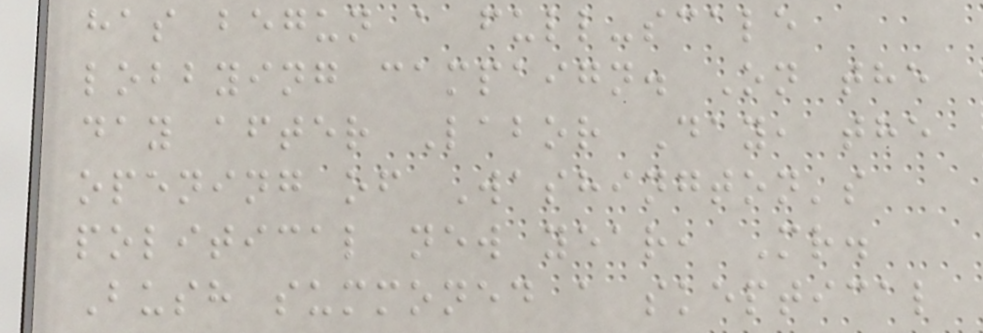has begun a full-scale
lobbying campaign. On the
day after Labor Day, the
opening of Washington's
political new year, Mr.
Bush summoned a skeptical
